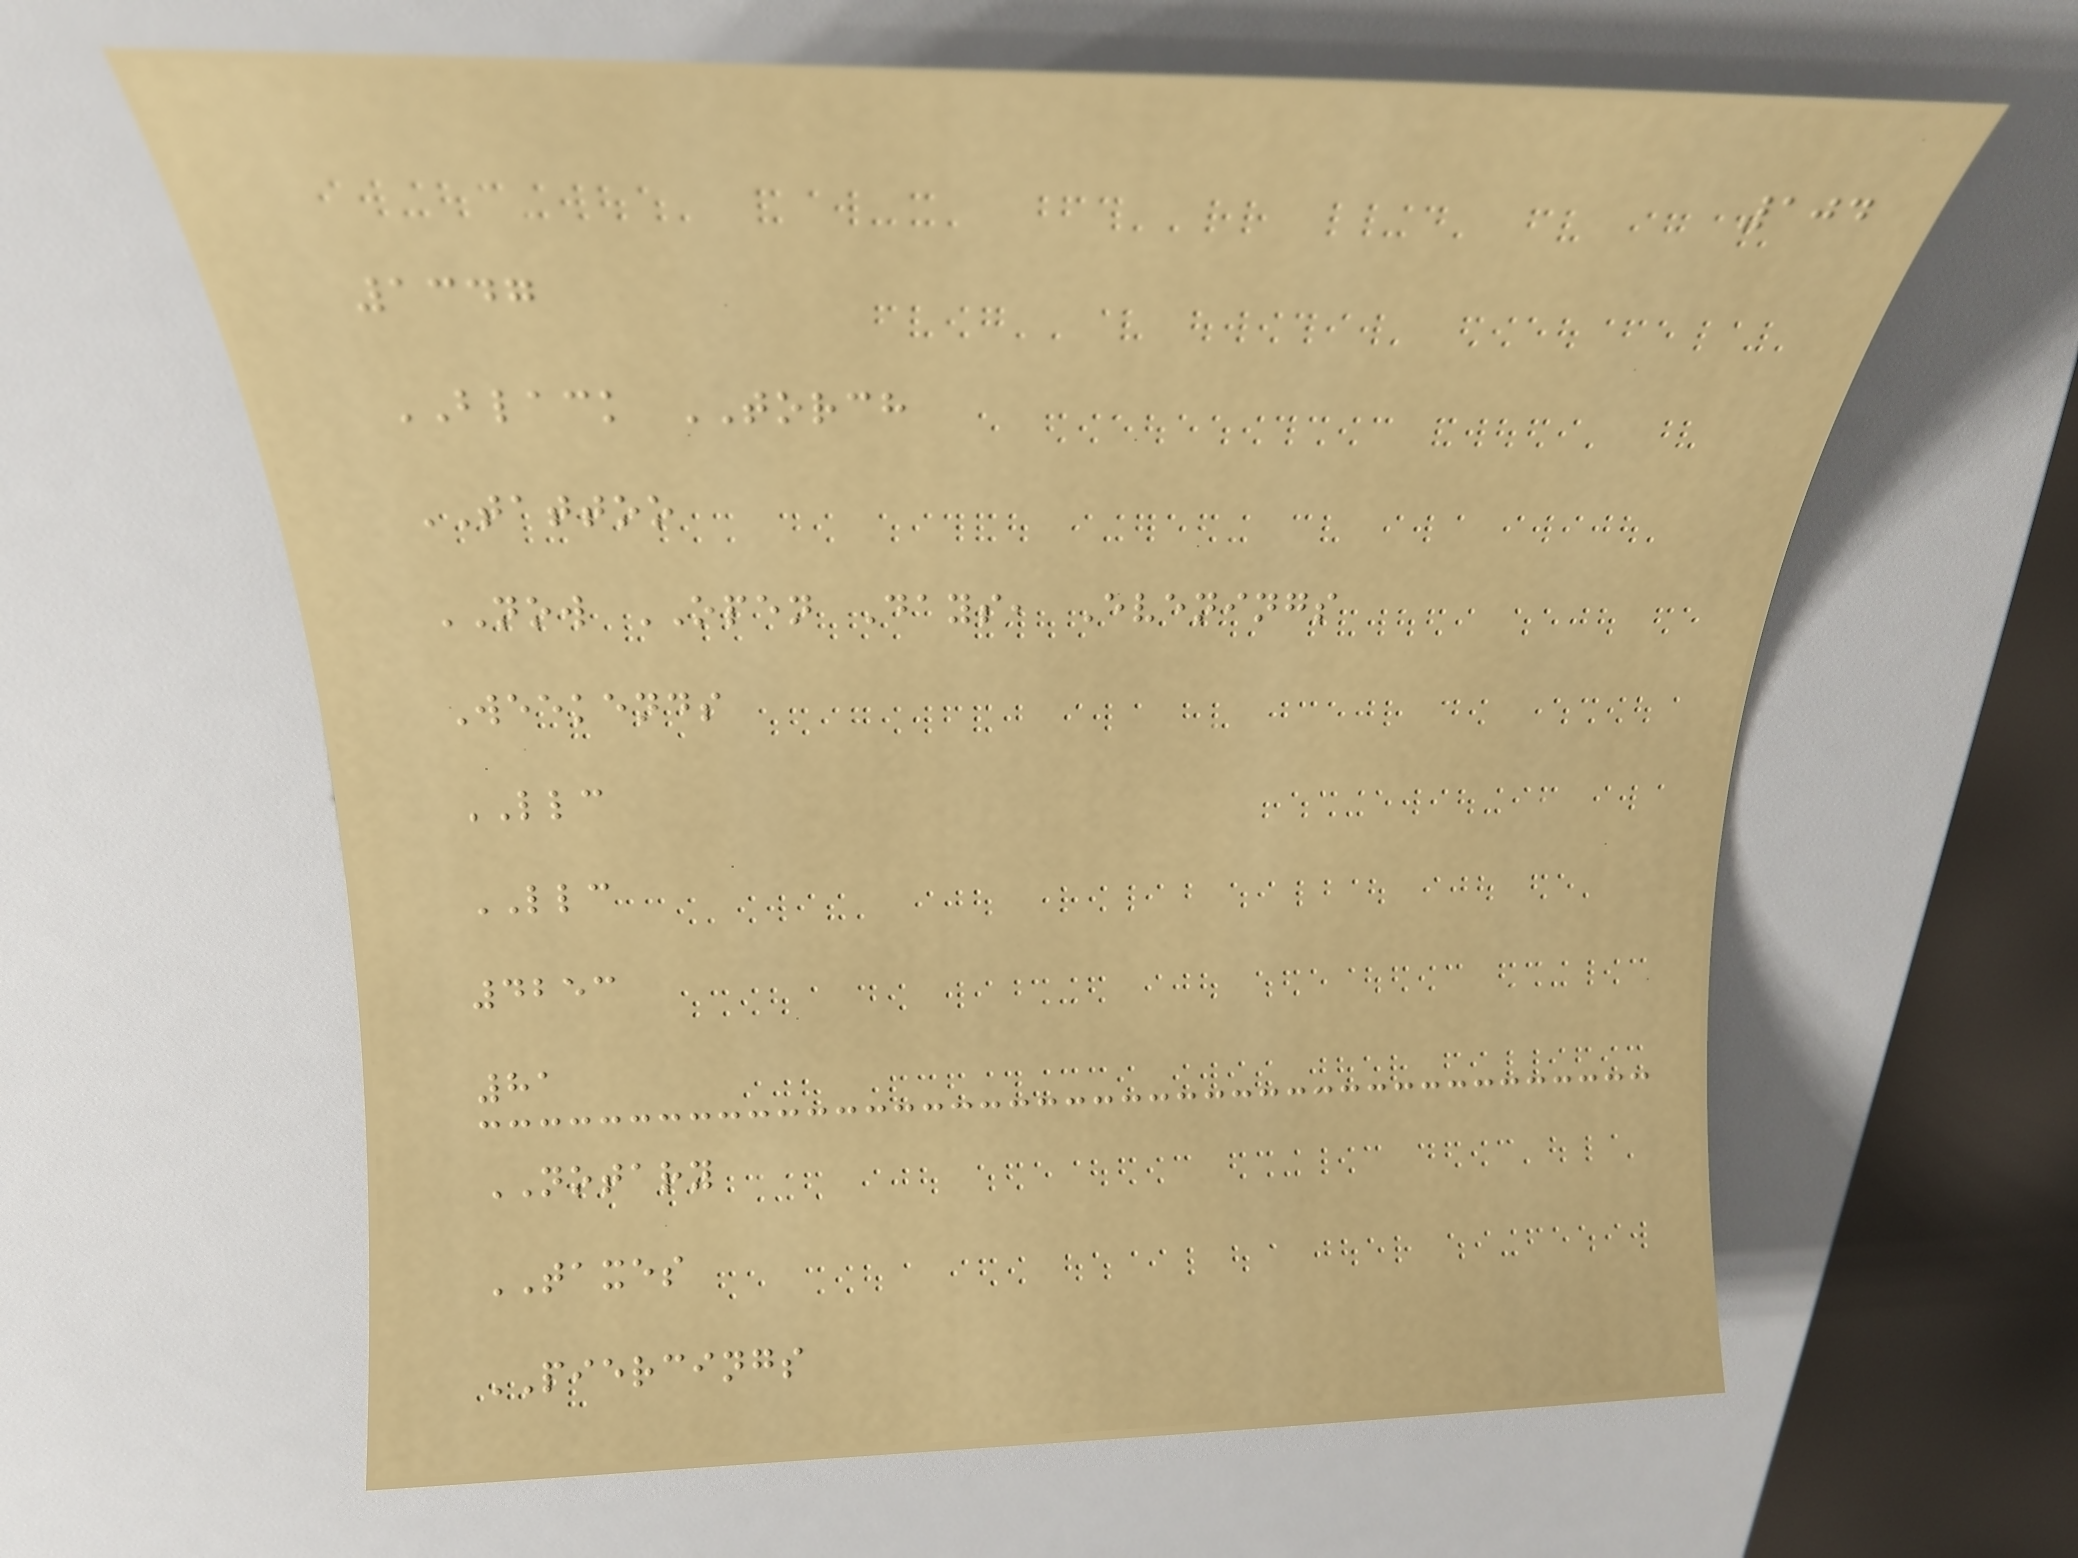104
1347
BLACK TORCH
TATTOO
NOW OPEN Days, Evenings
Weekends
LLC
LLC
4253
81
NOTARY
TAXES
PIERCINGS
